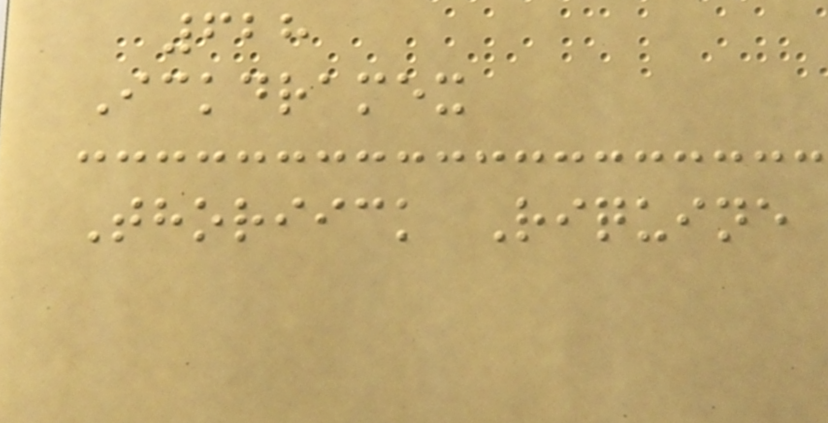628
Ickdramex
Thoriick Riquine
